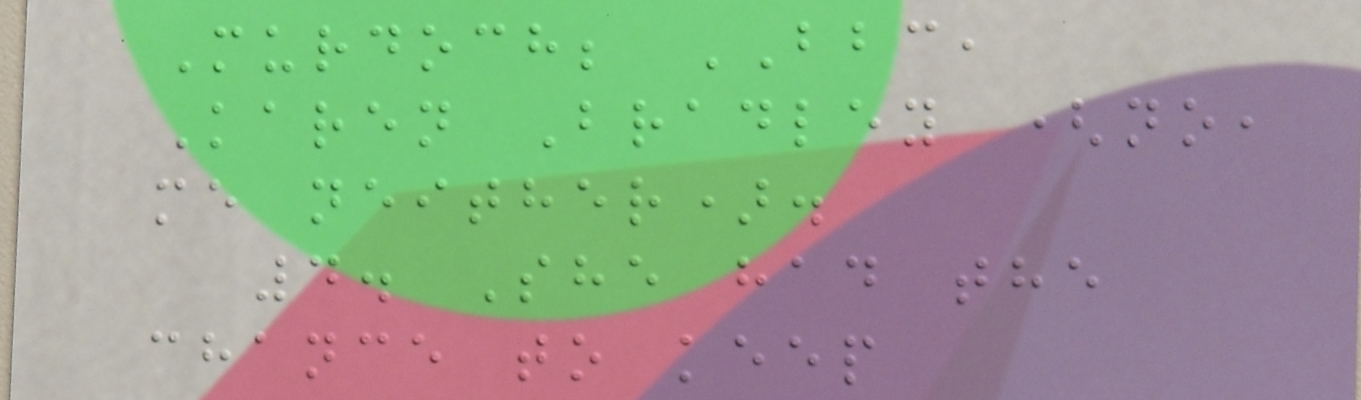Murdoch; BBC,
Karen Bradley (no,
me neither).
4. She had the
chance to keep
